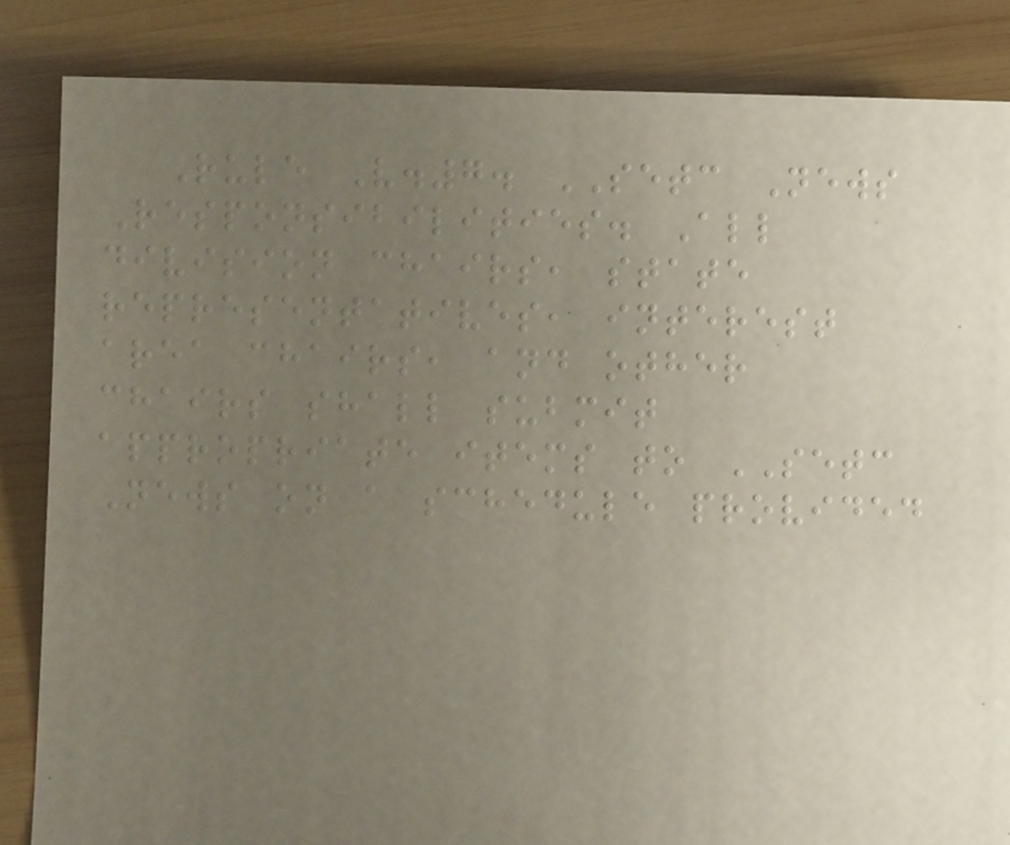Rule V.7. SETC News
Responsibilities. All
division chairs, state
representatives, interest
area chairs, and other
chairs shall submit
appropriate items to SETC
News on a schedule provided
